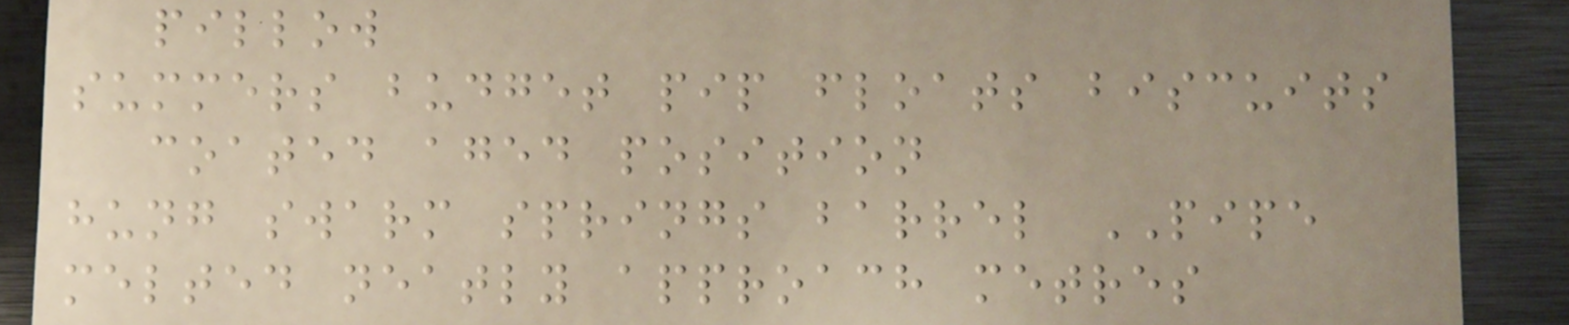pillow
summers budget pip floats biscuits
coated aged position
hung swarm springs barrel PIPE
melted neatly approach metres
